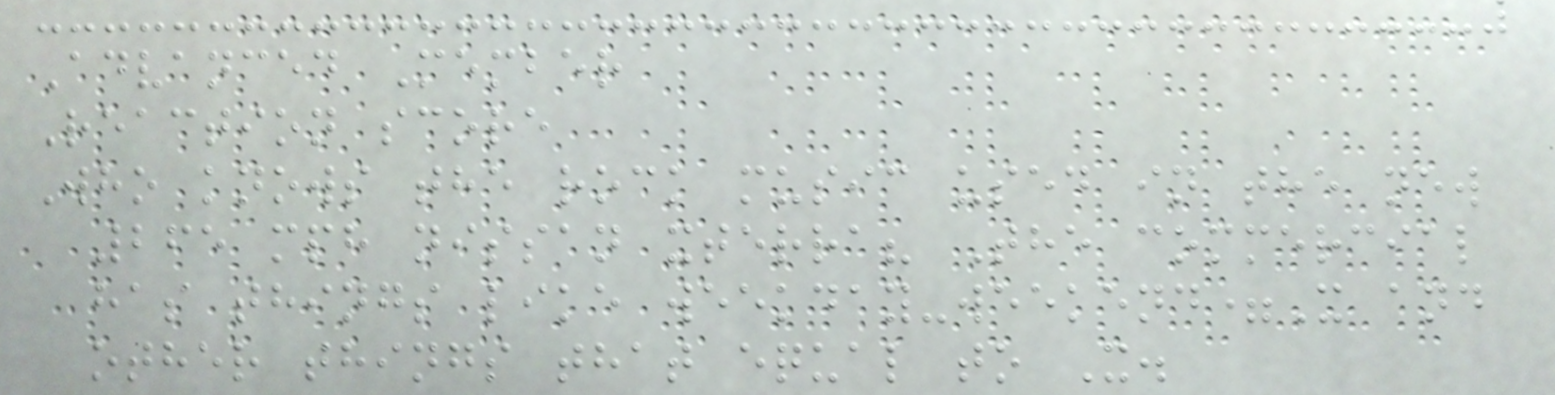Advanced Member
Reaction score
Who knows the rock music used in the new
265 mph nissan xterra? The commercial
has things like weekday-weekend=X and
other things that equal to X.
